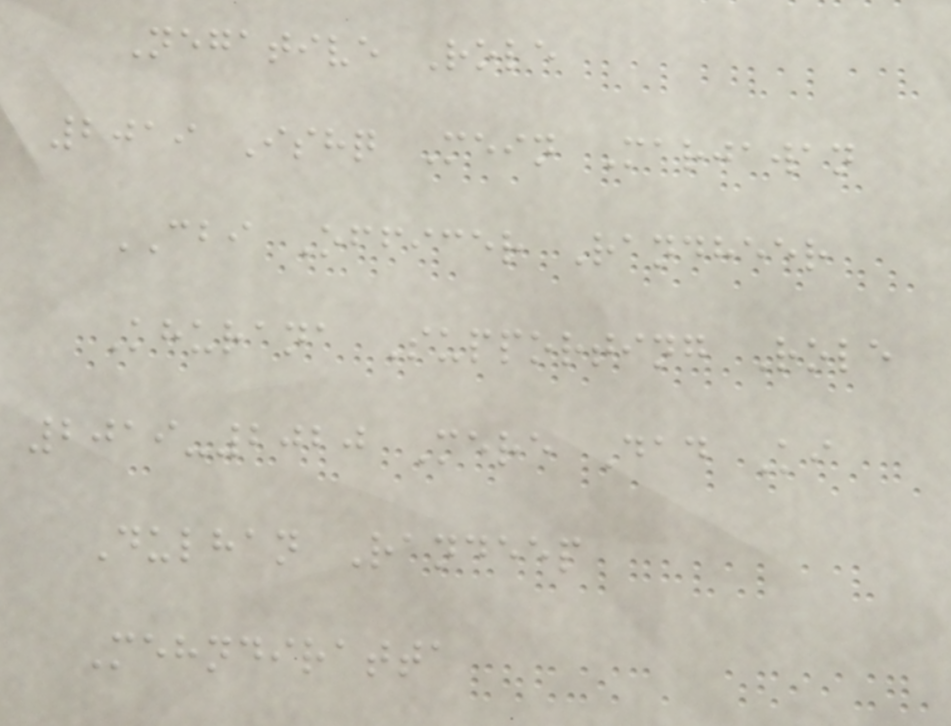Negative Role
2019 Ishq Mein Marjawan
CBI Officer Randheer
Khurana Supporting Role
2019-2020 Mere Dad Ki
Dulhan Randeep
Mehndiratta
